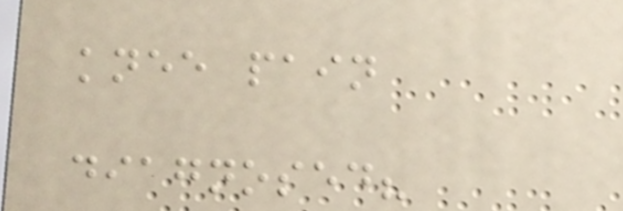knee pain
diagnosed?
